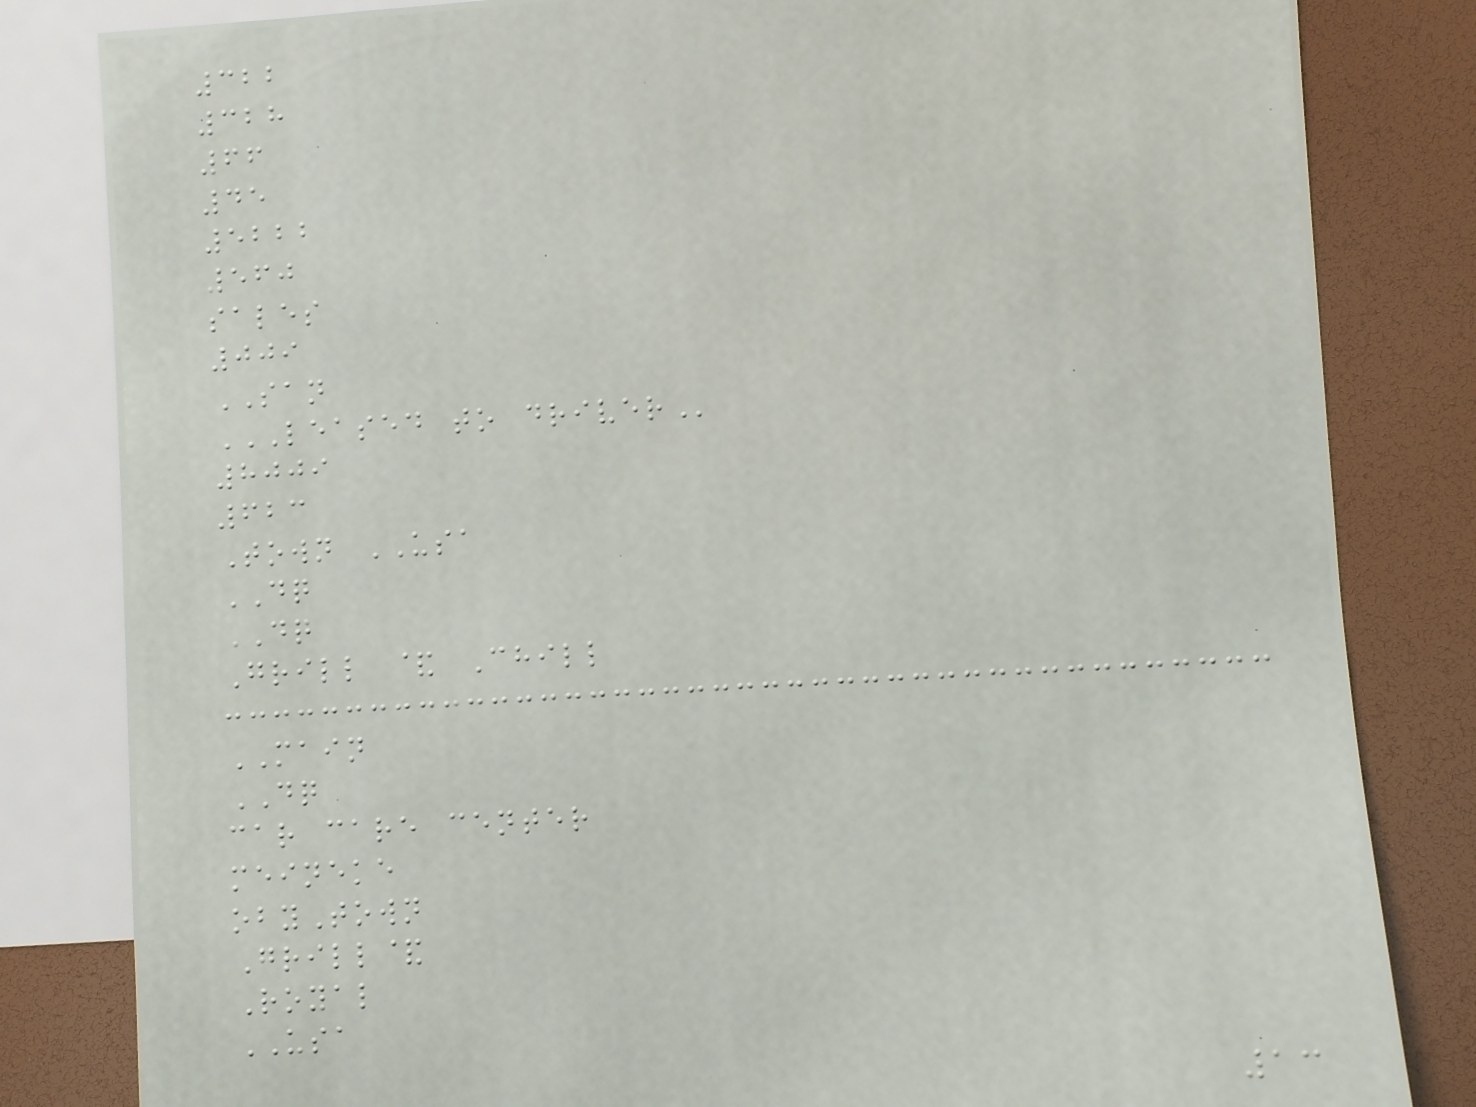322
328
66
45
5222
560
sales
009
SAN
LEASED TO DRIVER
8009
623
Town USA
DQ
DQ
Grill & Chill
MAIN
DQ
car care center
meineke
obyTown
Grill&
Royal
USA
13
